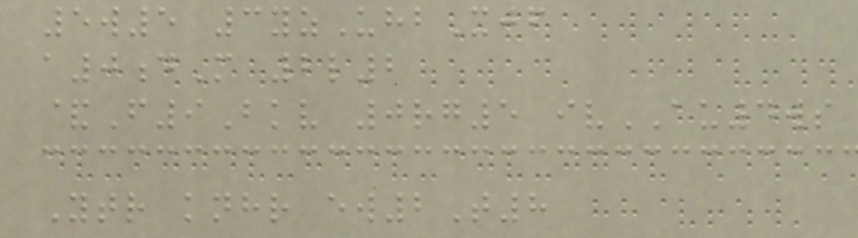5w5 3yzUhbXjf
a0dM 2l2
&F9Bkv 0rg5 ivAU4ws
Ytr knhr ew2T8
